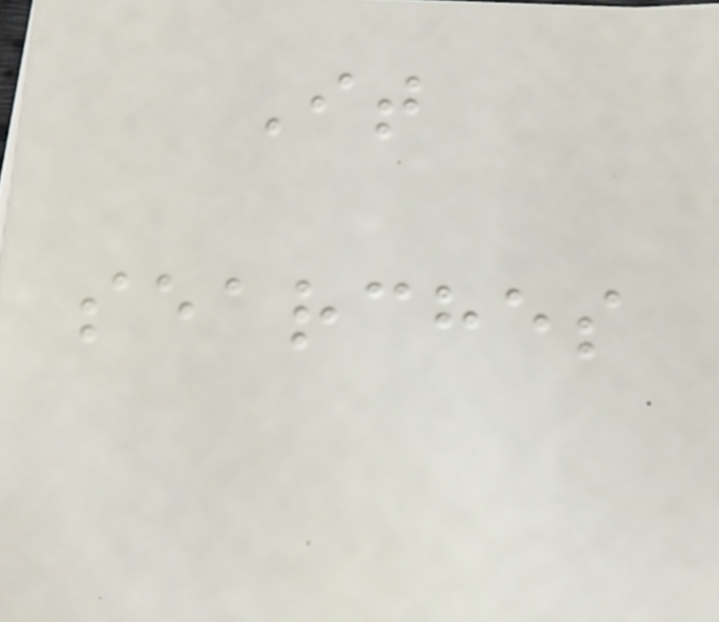It
searches
